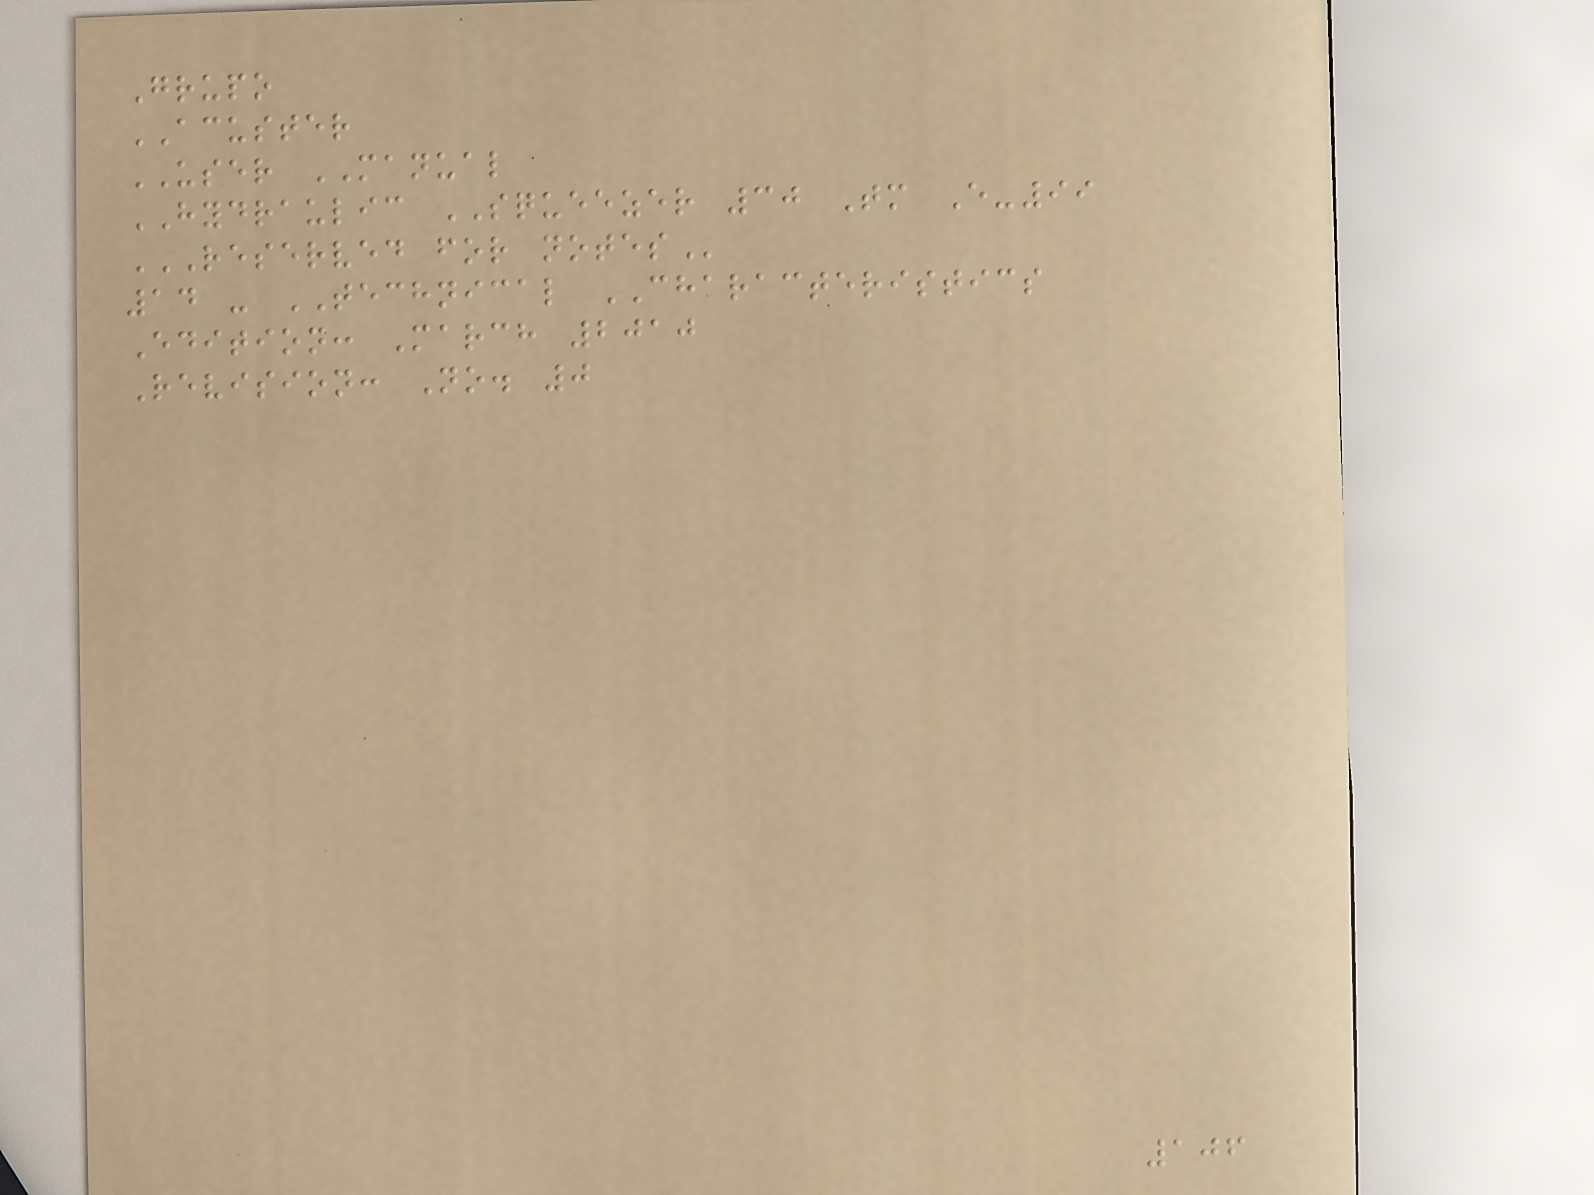Grupo
ACUSTER
USER MANUAL
HYDRAULIC SQUEEZER 30 Tm E-99
RESERVED FOR NOTES
14 - TECHNICAL CHARACTERISTICS
Edition: March 2010
Revision: No. 0
106
